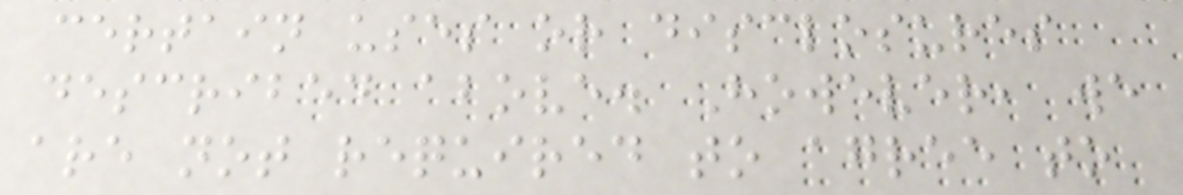certain uses or disclosures
described above. However, we
are not required to agree to
